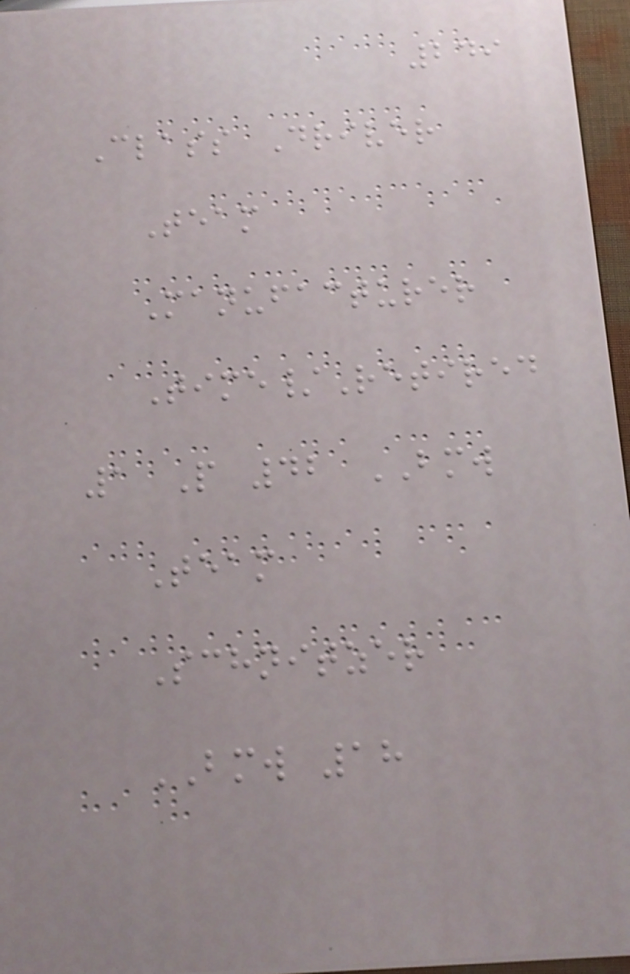249
Class Driver
Team
Manufacturer
Time/Retired
1 P 42 BMW
Team
Schnitzer
BMW 18
